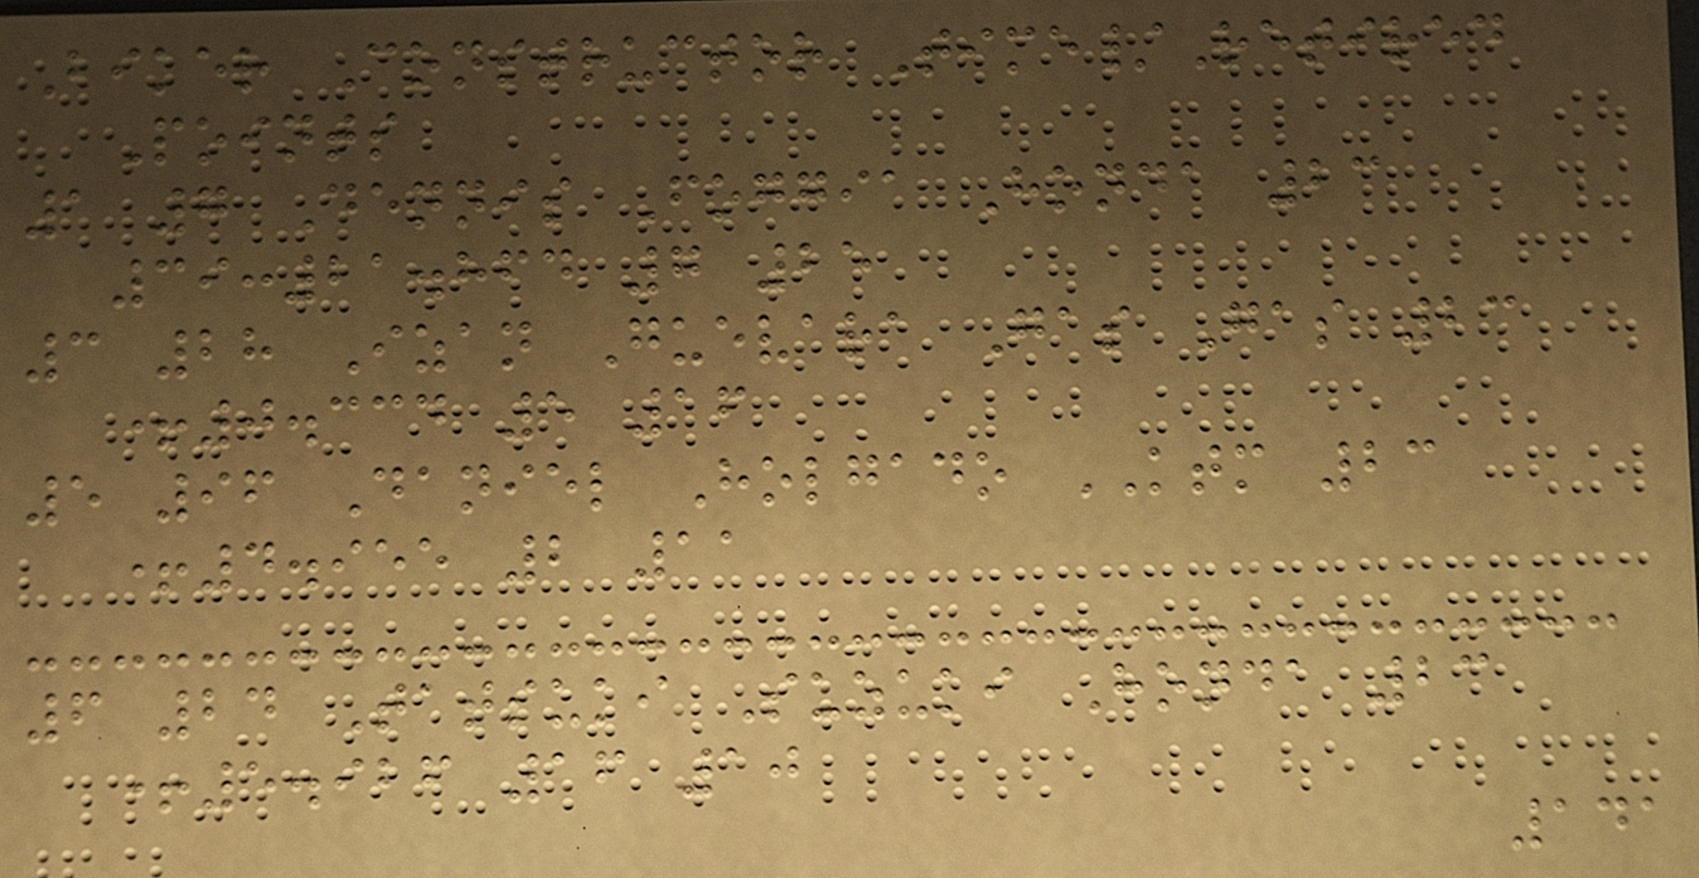Biker Constructor Time/Retired
Points
1 7 Dennis Foggia Honda 23
39:21.864 7 25
3 28 Izan Guevara Gas Gas 23
+0.334 5 16
5 96 Daniel Holgado KTM 23
+4.955 2 11
6 24 Tatsuki Suzuki Honda 23
+5.926 16 10
141
